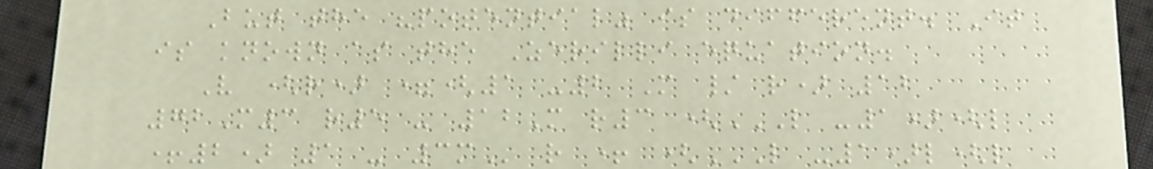But the "potential" is different. It
is known as the Zerilli equation.
V (r) =(1 -2 M / r) 12
72M3 r5 - 12M r3 (L -1)(L
+2) 1 - 3M r + (L -1)L(L
